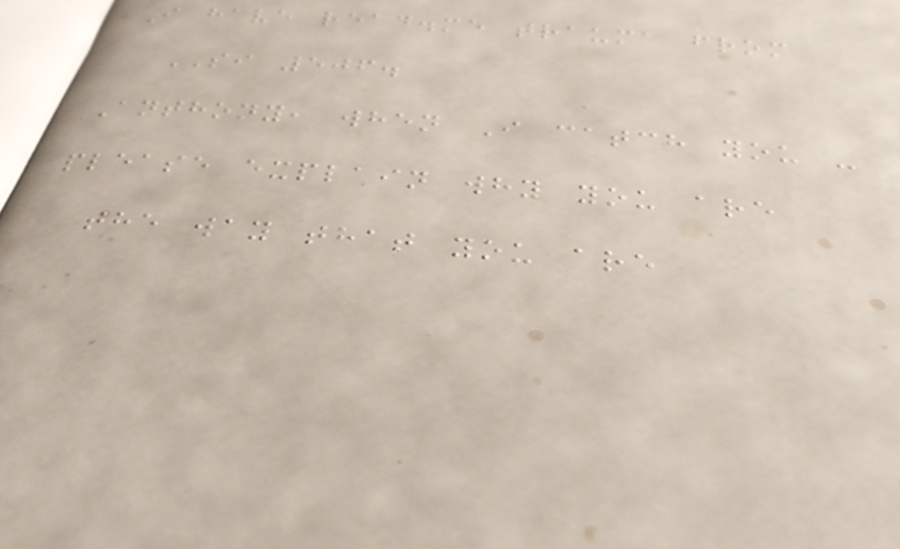I have read.me trauma from
SI 506.
Anthony, when I catch you -
please explain why you are
the way that you are
